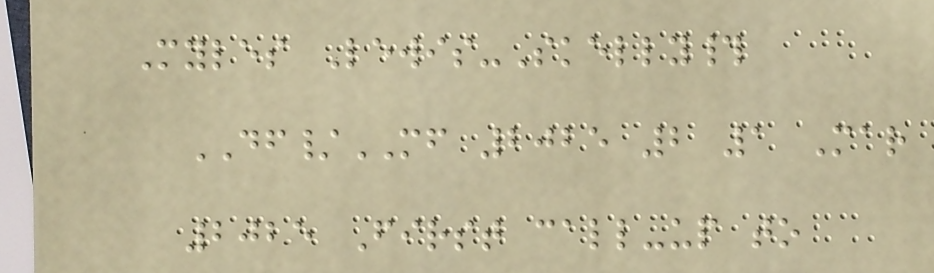Myles Lewis-Skelly#
DF/MF 2025 2 1 Mar
2025 First call-up to
